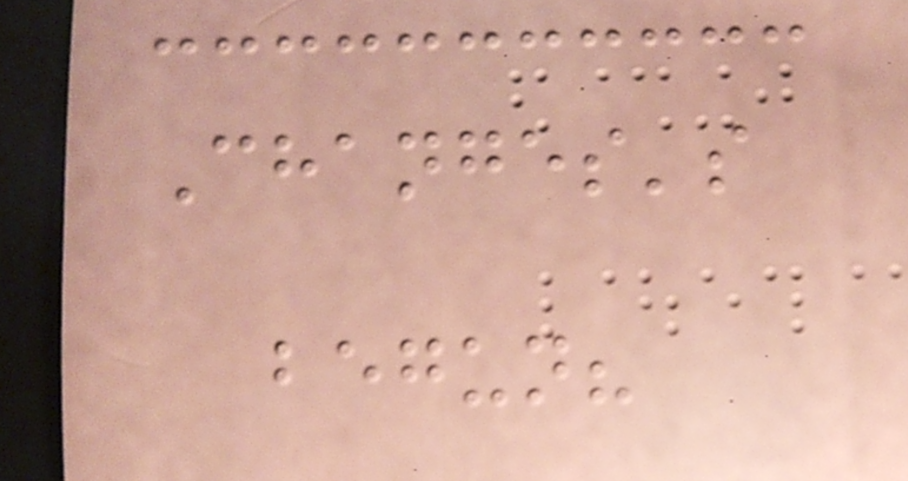Changes's
begun?
